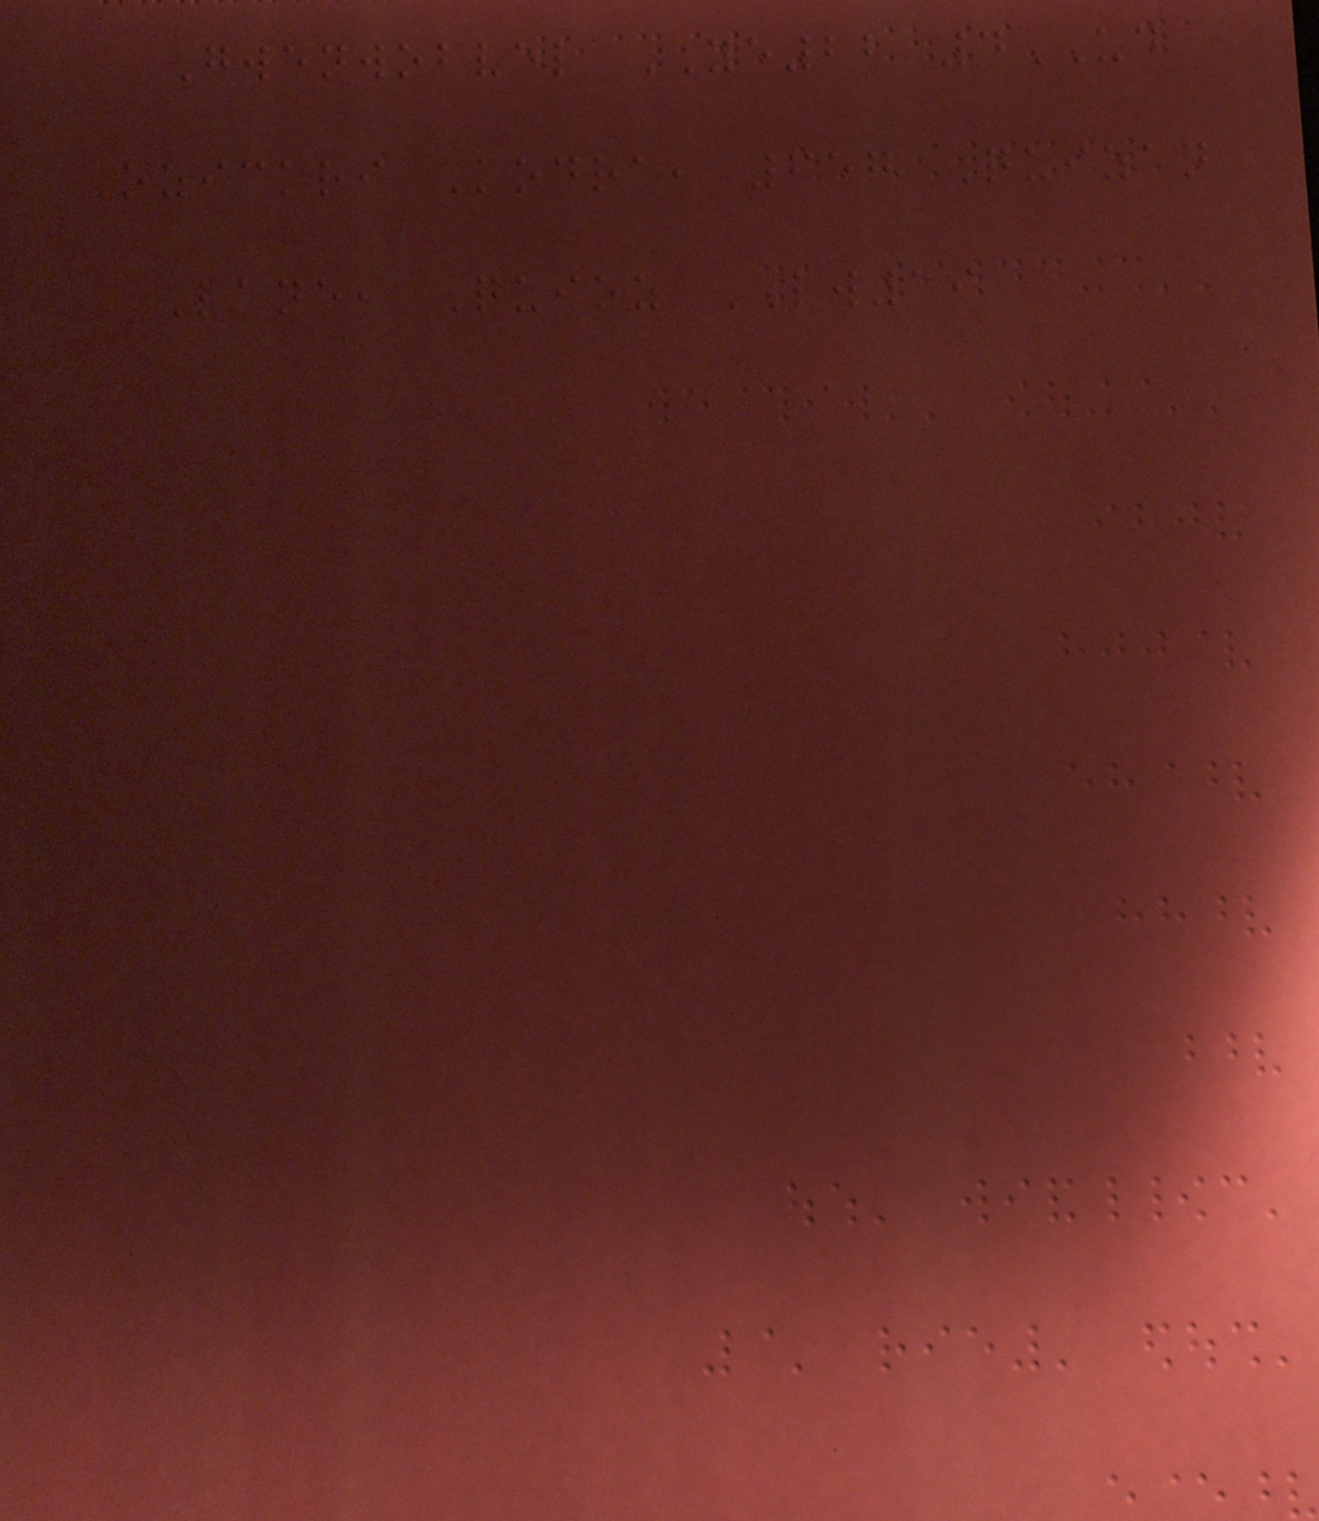Gwenwobvel YE22 4UD
Ozickri Kodra, 657 Quizan
Lane, Quioz LW19
